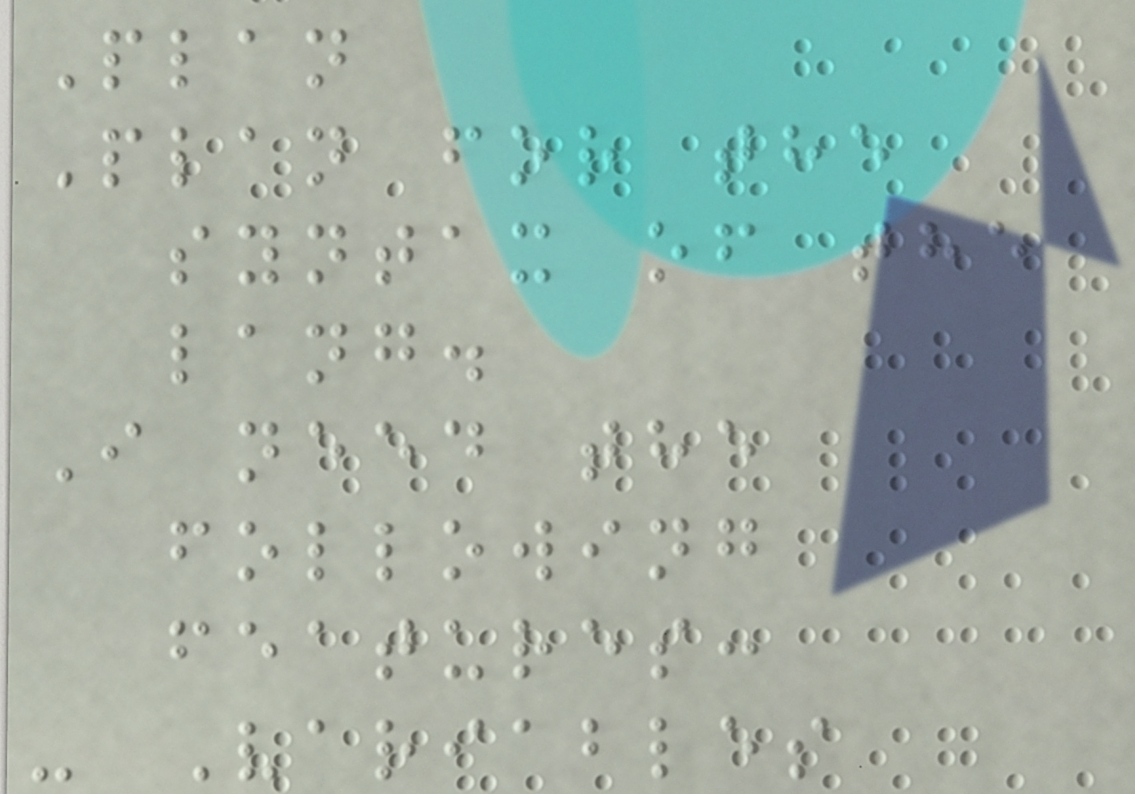Plan
Plan for the
syntax of the
lang.
I need the
following
features:
- Variables
